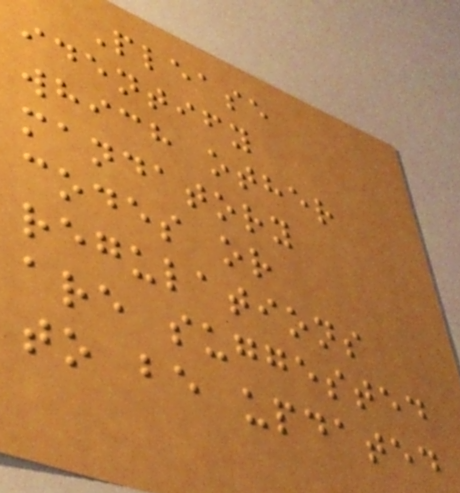Please
identify
which other
mandatory
codes or
regulations
are suggested
to be updated
